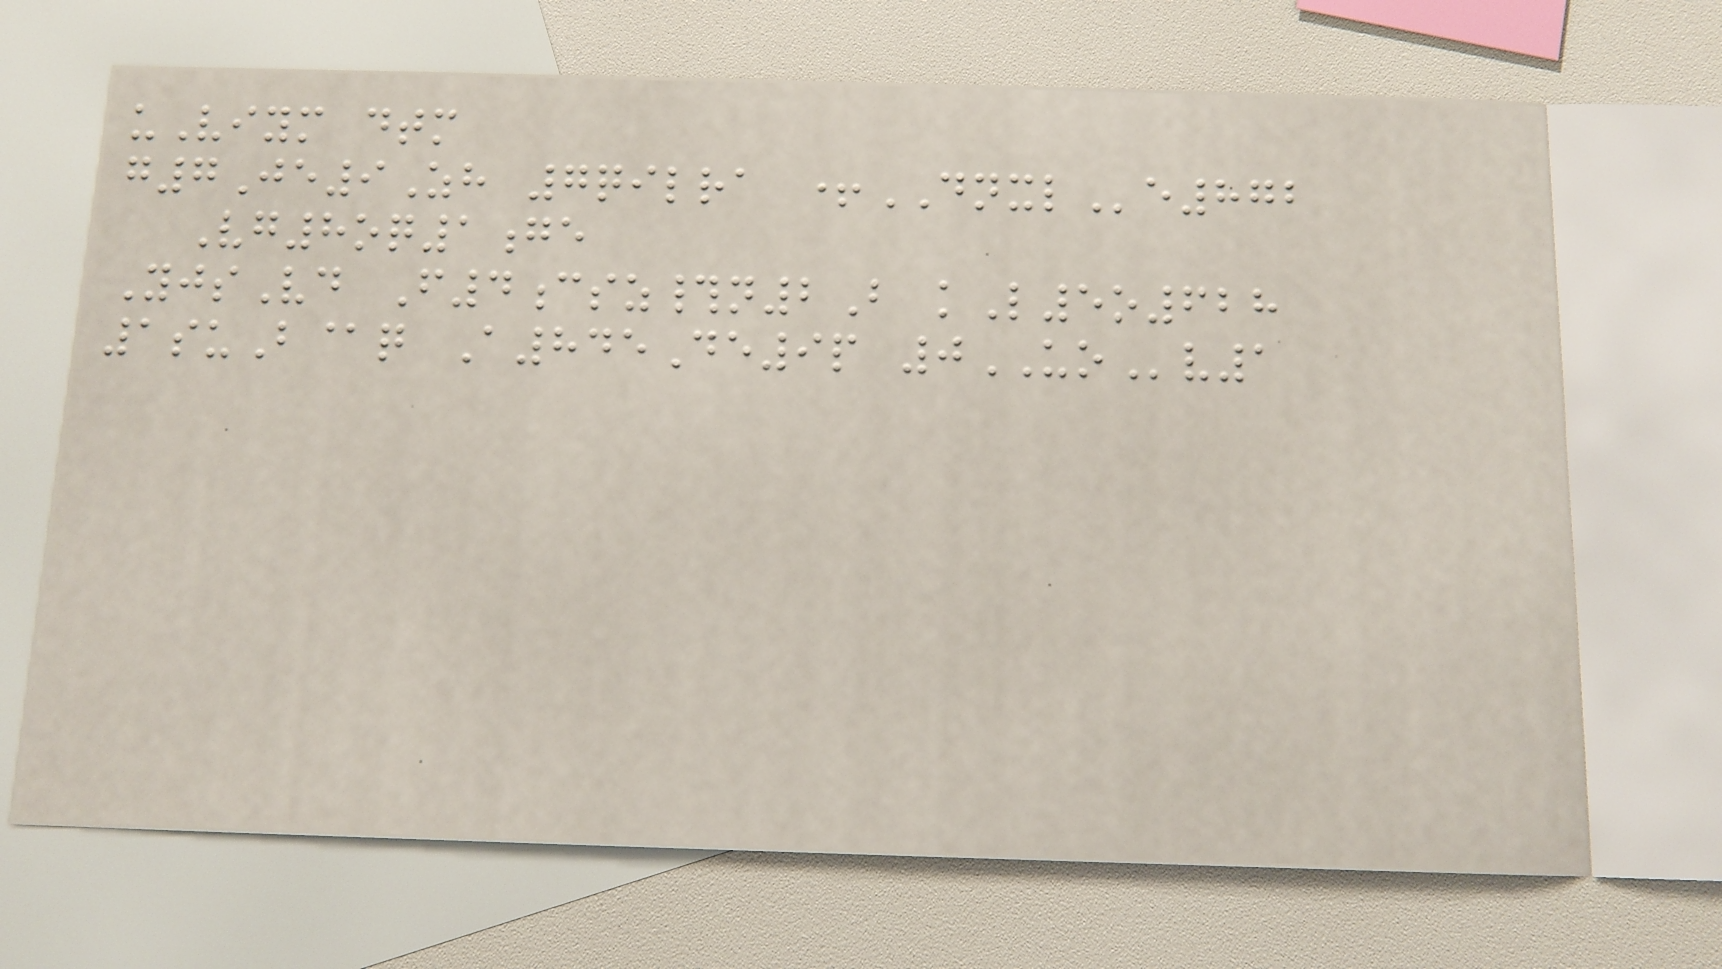uViym dtm
g7Je9Zh 7qilra +DNXLe872
Vg8oq1ge
YjsVd F4csz#n2B kL5o628
1suB@q A845De9p 0UOv1
